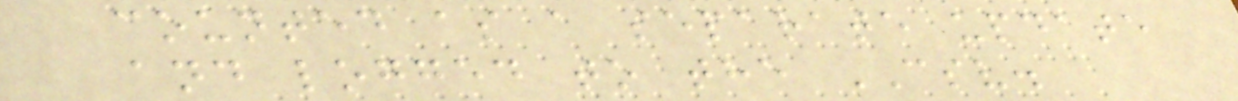counted as a separate update
and logged to the CSV.
